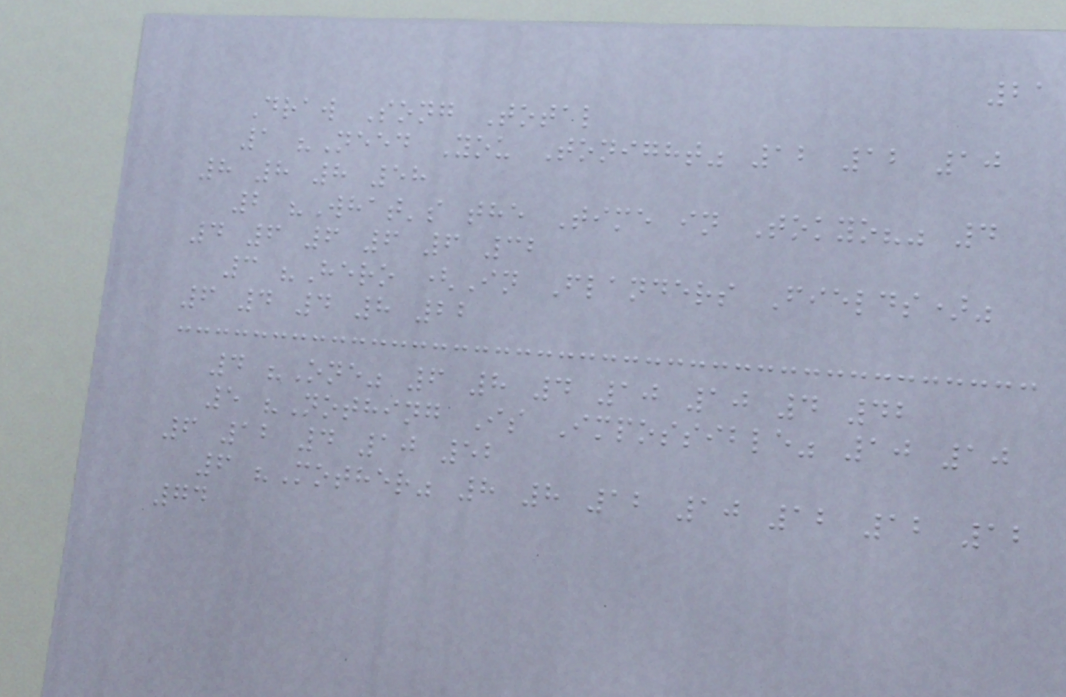21
Draw Song Total
1 "Need You Tonight" 12 12 10
8 8 8 58
2 "What's the Time in Tokyo?" 4
4 6 6 6 6 32
3 "Hero (In Flanders Fields)"
6 4 4 8 22
4 "One" 6 8 4 10 10 4 42
5 "Nothing Is Impossible" 10 10
6 12 4 10 52
6 "Mother" 8 8 12 10 12 12 12
74
